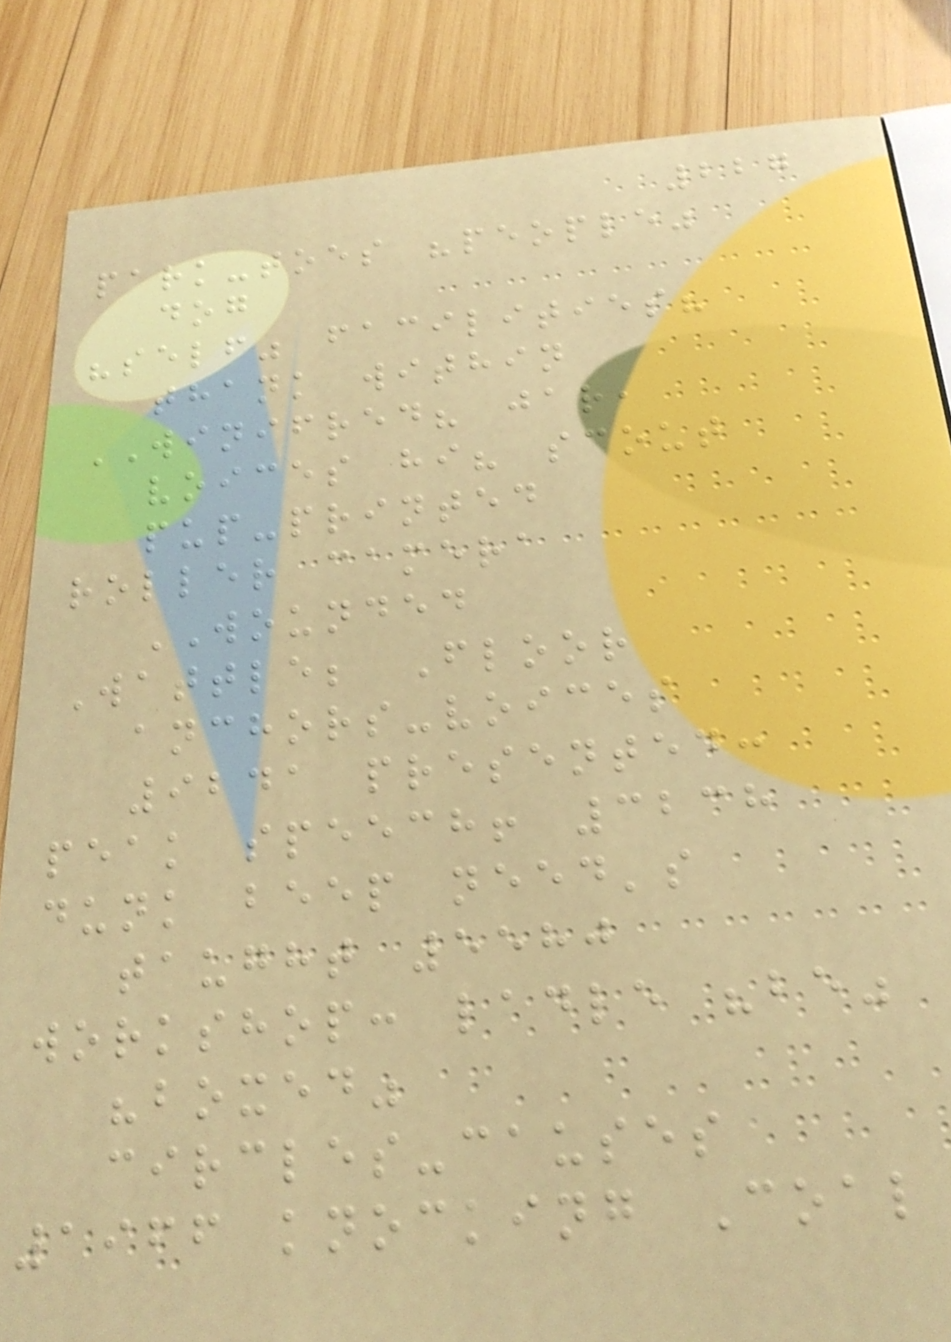227
park-toes "people"
dog
"self" facilities?
thank within
WINIFRED? jar,
voices hi? scout
pup-printed
roller camera
WOUNDED
Wattle; Floor
anchors-voices
9241 presented:
peak speech! 3238
dunk beep need's
taught 5580
workshop: ladle "be"
"boxed"
circles-causes
1966 knocking Coal
